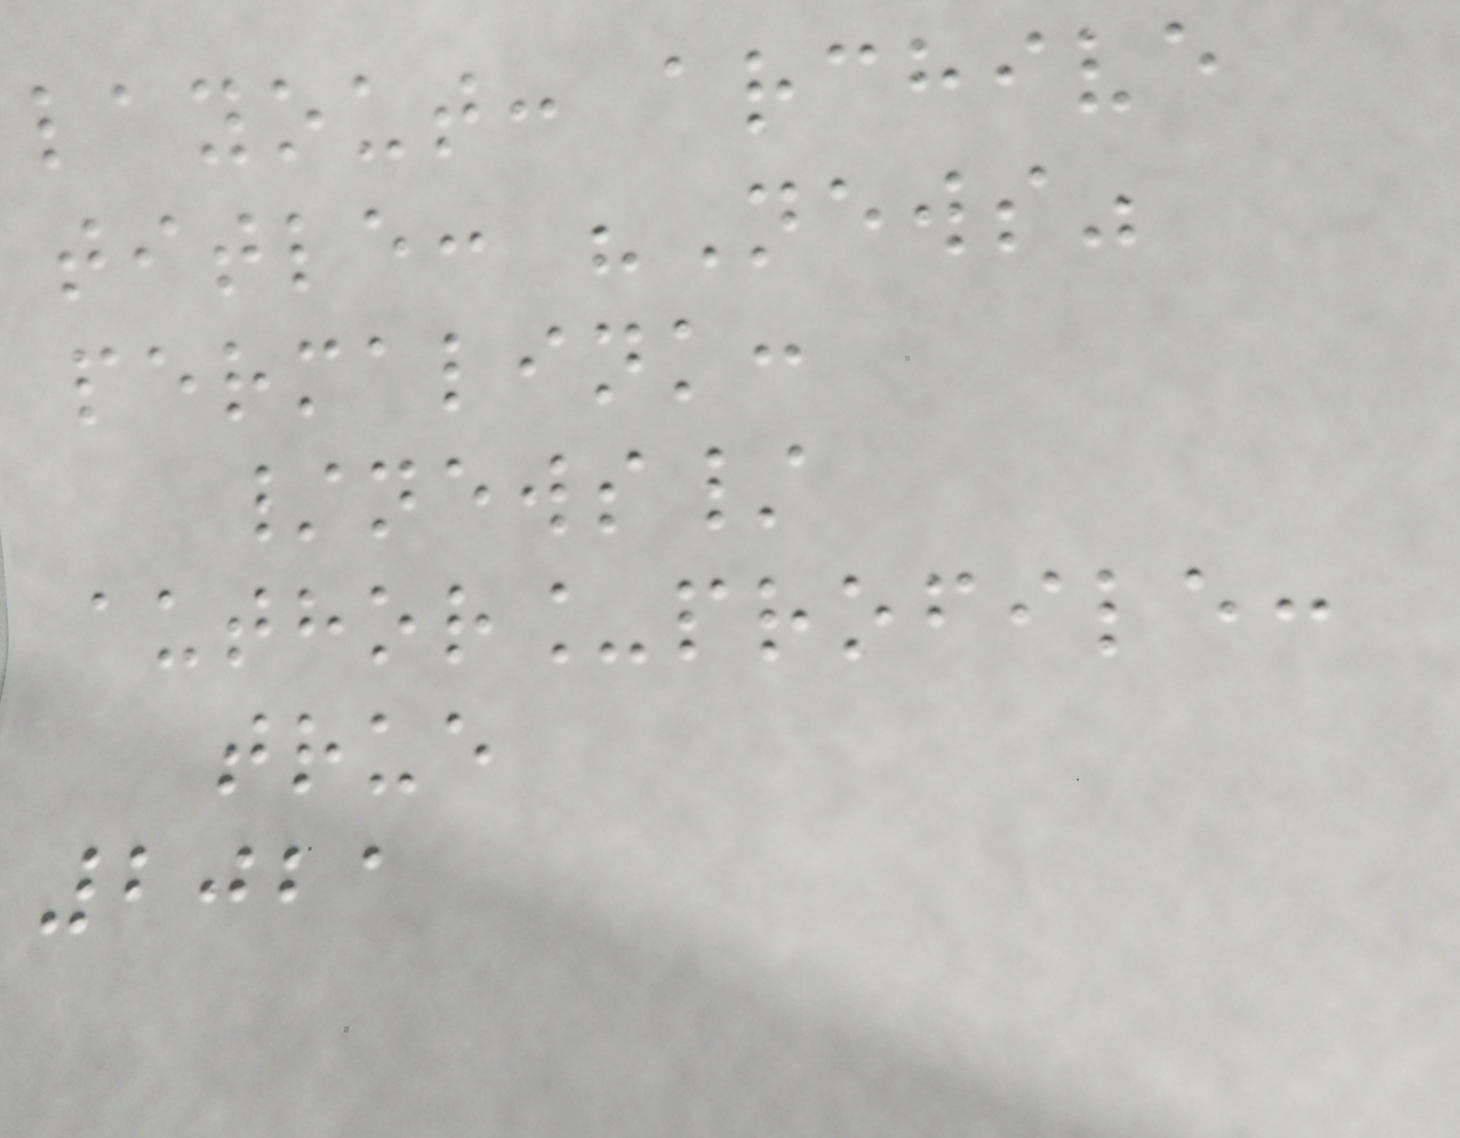layout: archive
title: "News"
permalink:
/news/
author_profile:
true
2021
